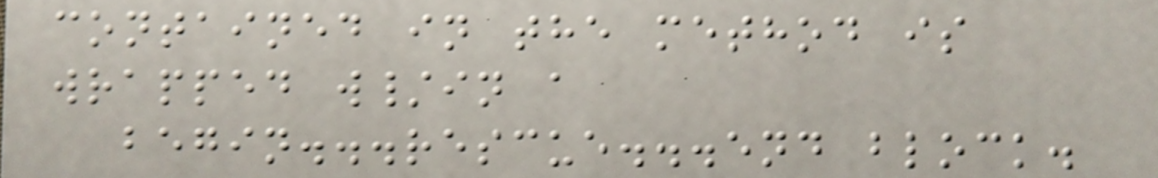contained in the method is
wrapped w/in a
begin...rescue...end block.
